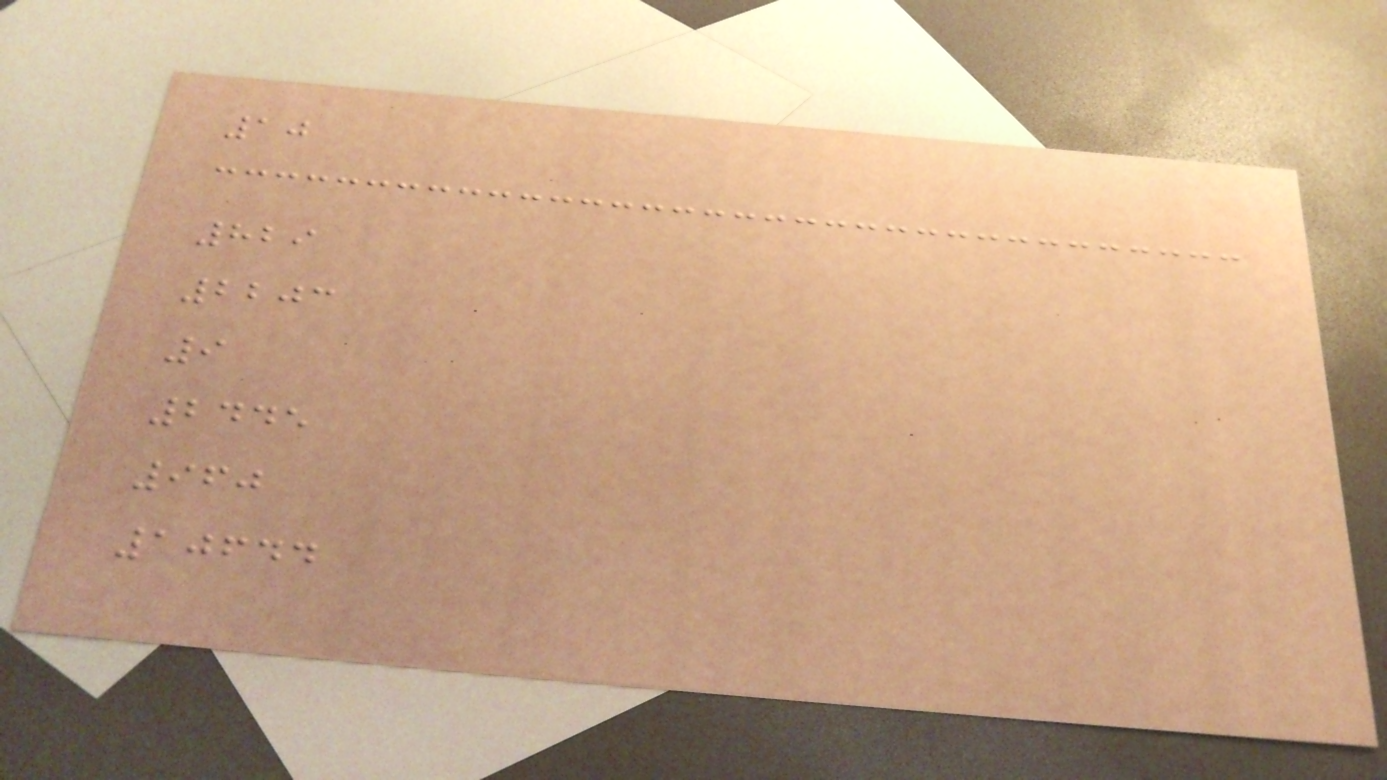10
829
2203
9
2445
960
10644
